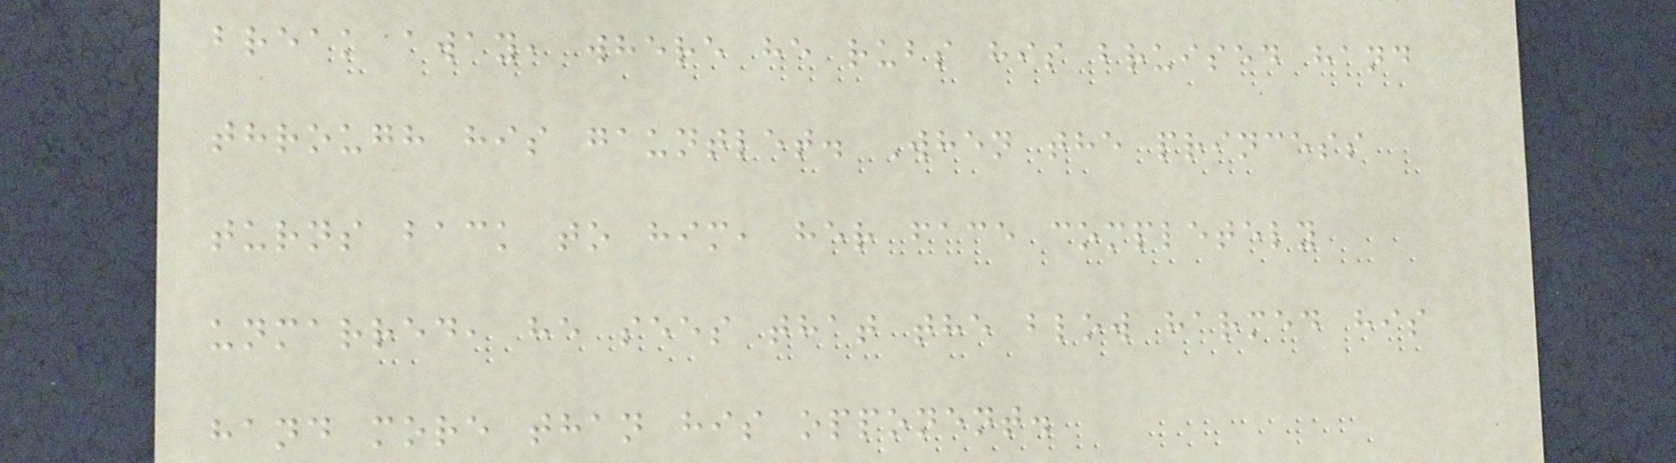break away, where he rubs his bruised hand
through his gauntlet. When the princess
turns back to him, her face completely
unmarred, he sees that the blow harmed his
hand more than his opponent.
